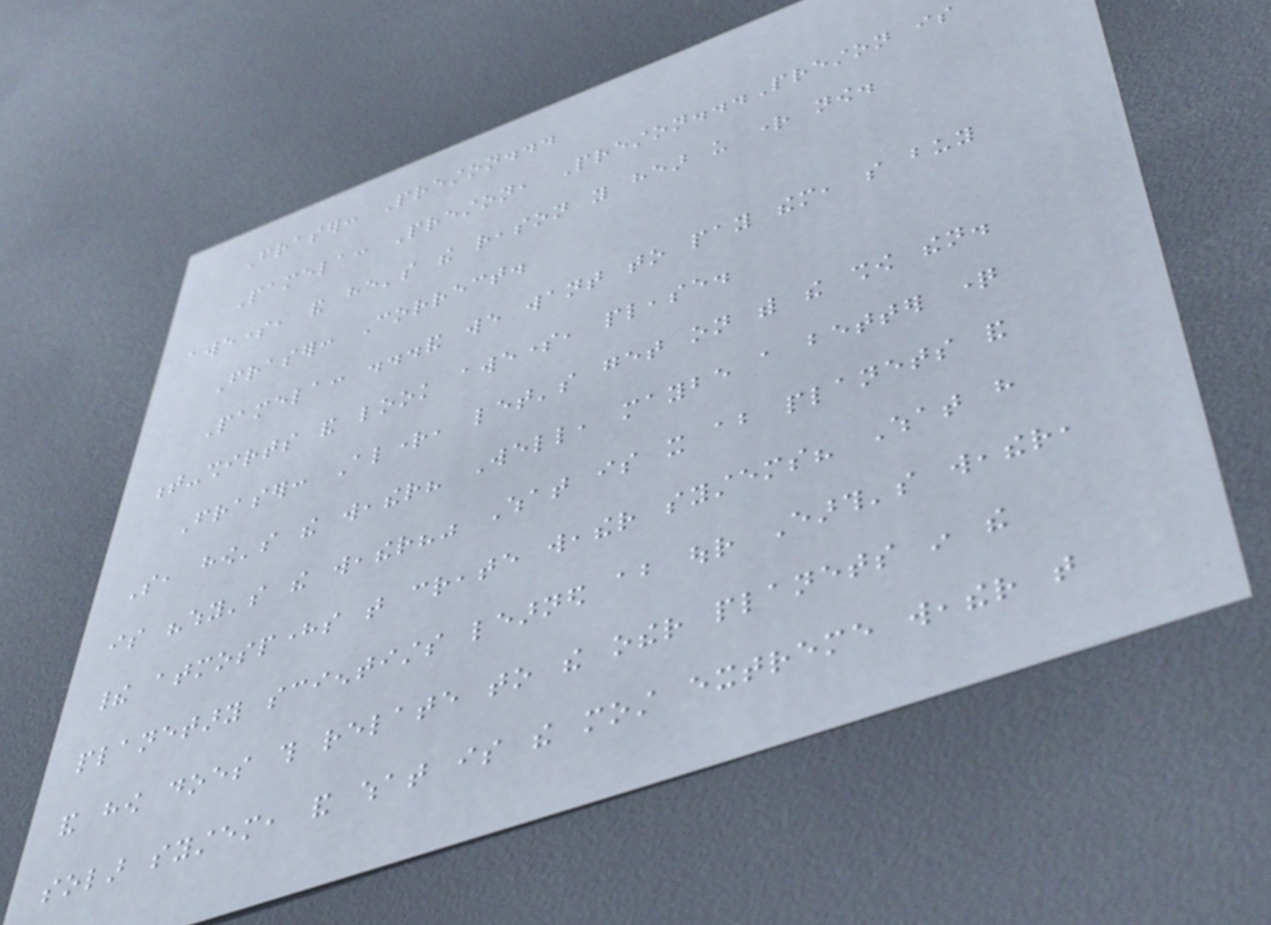Fraser: Preston...
Pamela: Preston, Preston...Preston is
awesome, and he's the reason you hear us right now.
Fraser: Correct.
Pamela: ...and we want to pay them, so buy
t-shirts and look awesome, please.
Fraser: Alright, let's get on with the show then.
So, how's the weather? Well, maybe a better question
is "why's the weather?" What is it about planets and
their atmospheres that create weather systems? What have
planetary scientists learned about our Earth's weather,
and how does this relate to the other planets in the
solar system, and what is the most extreme weather that
